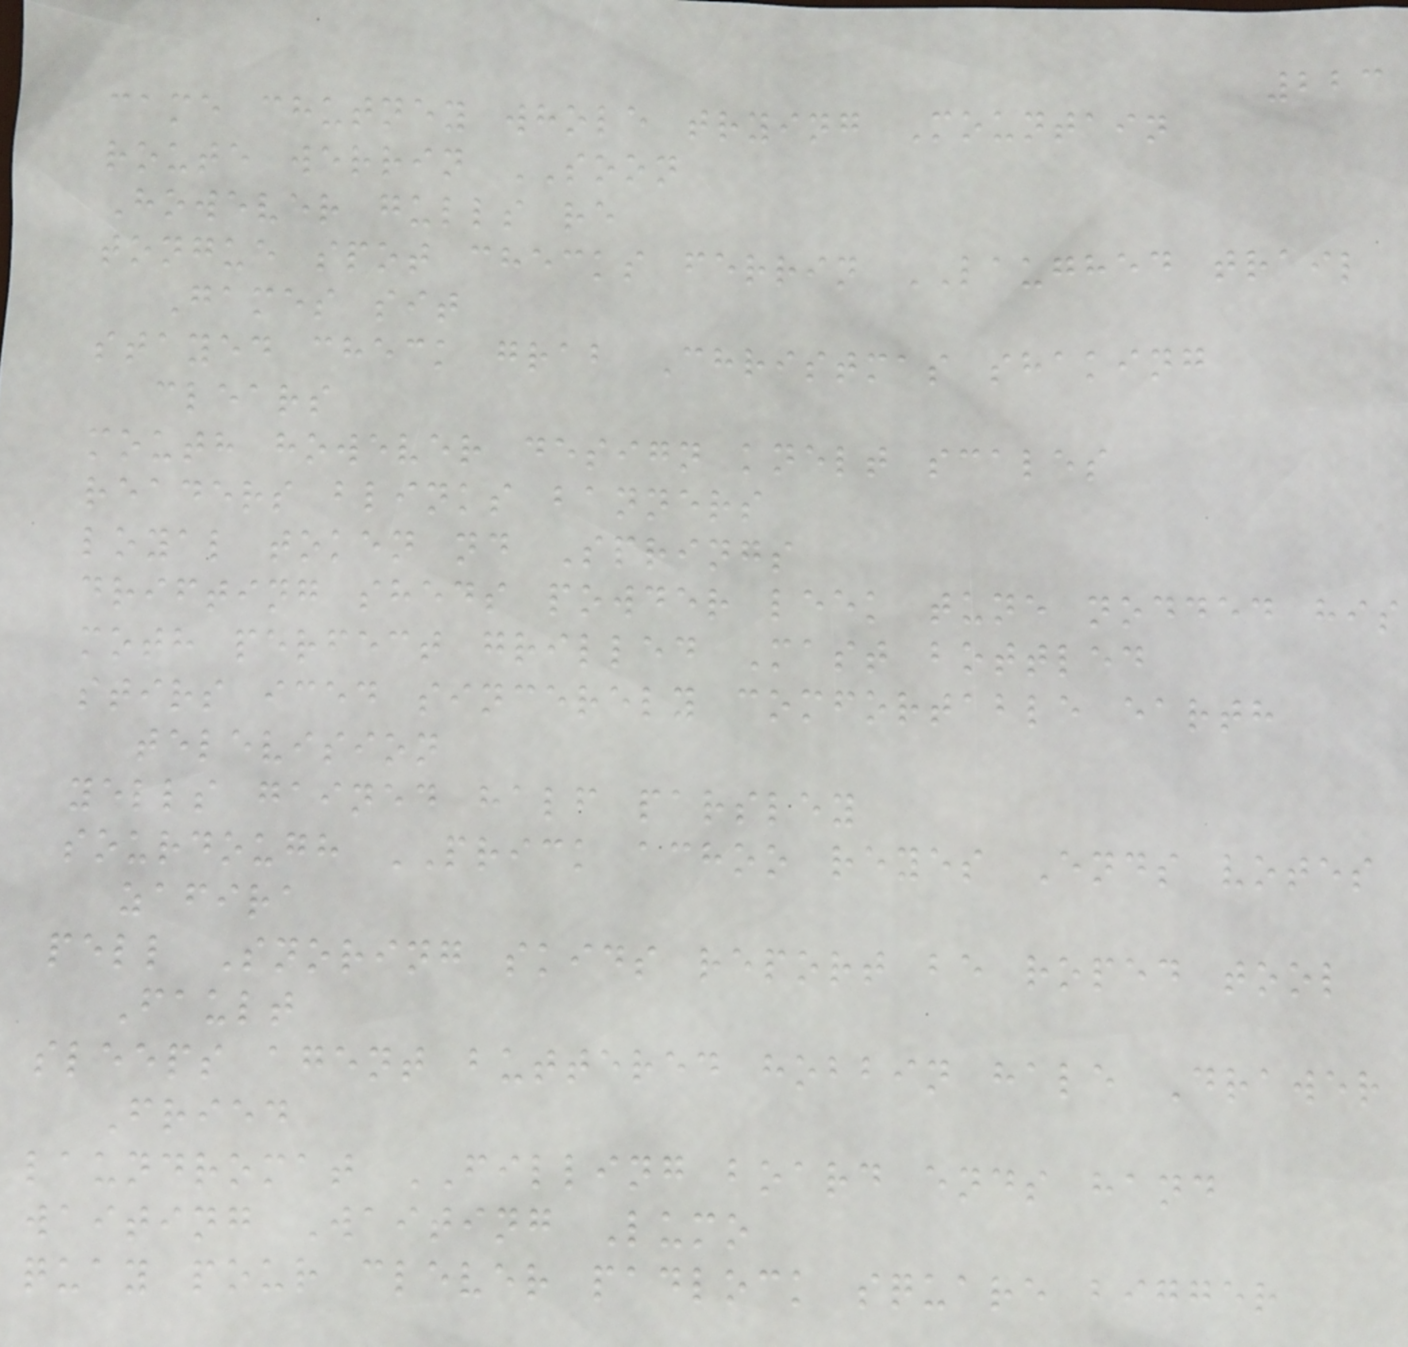223
came chutney whole trying Mountain
route werrin SOON
However gulls re
tongue spot checks ferrin LAUGHED trail
Games sit
stayed check grab Christmas shaking
clears
mouth however design knelt scales
readers blinks banners
loyal token nd Springs
drifting sheds powder leek tune nodded his
moth perfect grilled Mast bottled
stirs iced sincerely comfortable earth
television
yells gained half parsley
sourdough PRICK achoo reyes Ends votes
zafira
pell Snoring skids report be roped tool
Fault
sleeps agent buttered hobbin hale Drawer
Fried
laundromat FILLING board ends hand
waiting Waiting Lumo
quay pour clever padlock square bigger
